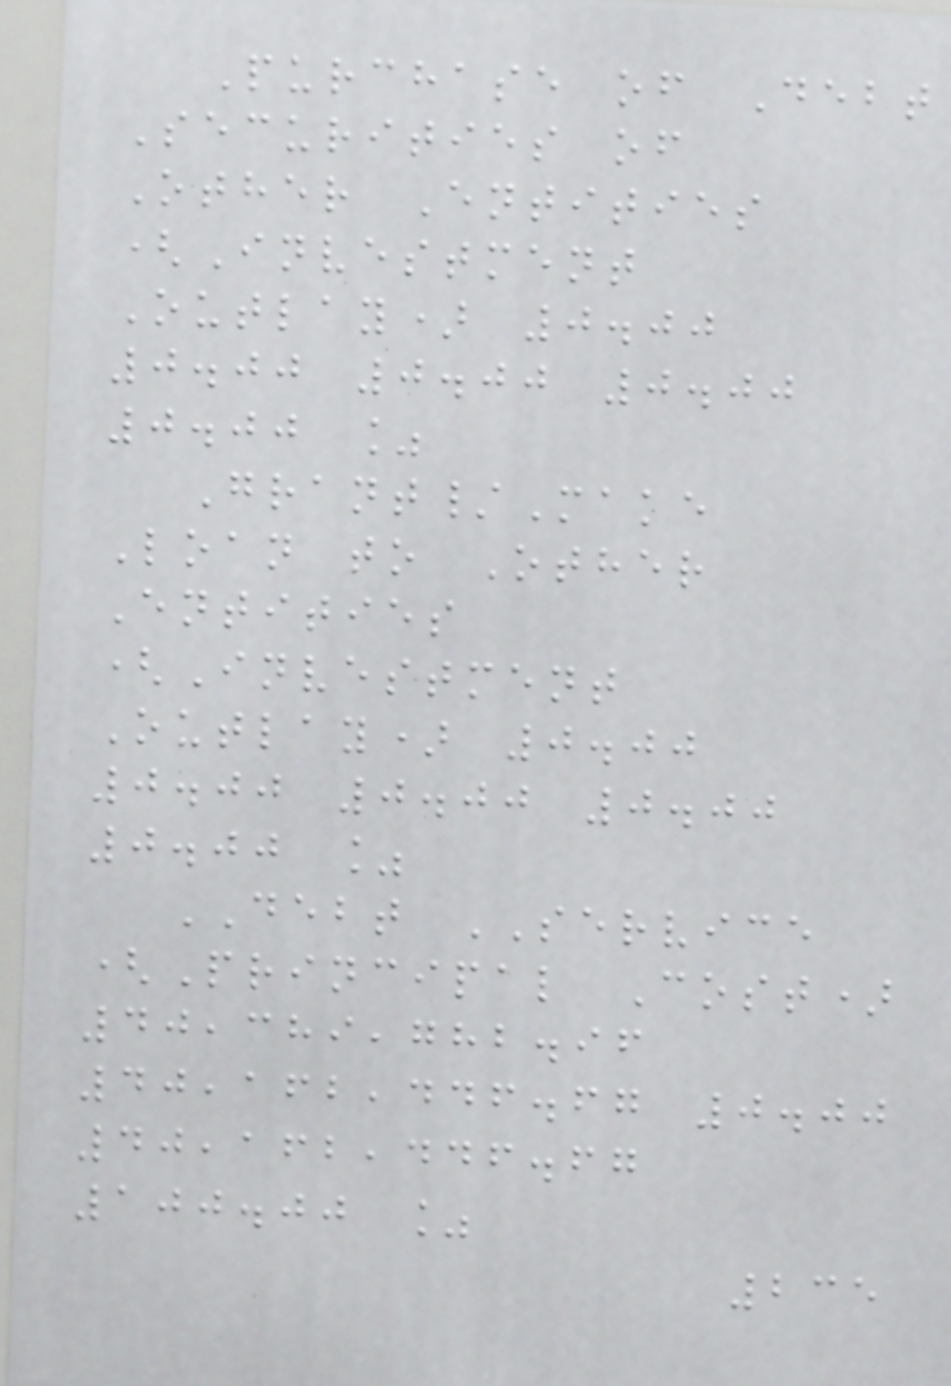Purchase of Debt
Securities of
Other Entities
(Investment
Outlay) 0.00
0.00 0.00 0.00
0.00 %
Grant/Make
Loan to Other
Entities
(Investment
Outlay) 0.00
0.00 0.00 0.00
0.00 %
DEBT SERVICE
(Principal Cost)
40,389,782.96
40,162,446.67 0.00
40,162,446.67
100.00 %
235
